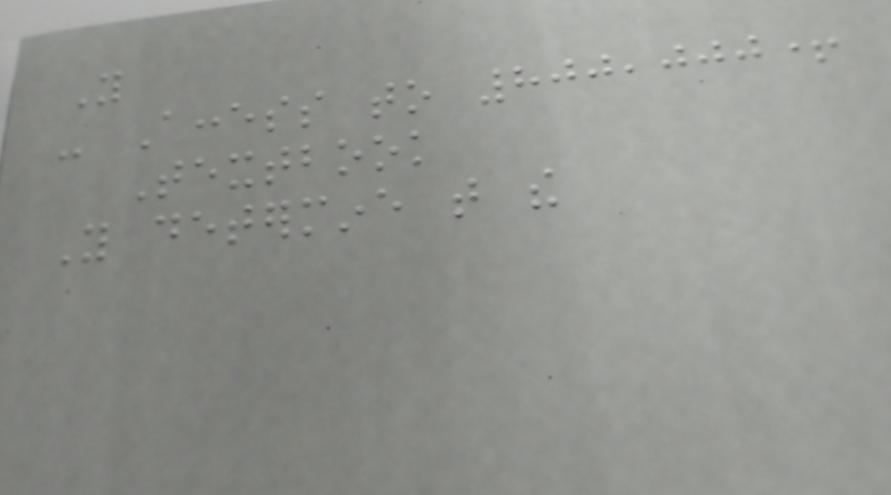You
- Access to 800,000+
Textbook
You determine that the
